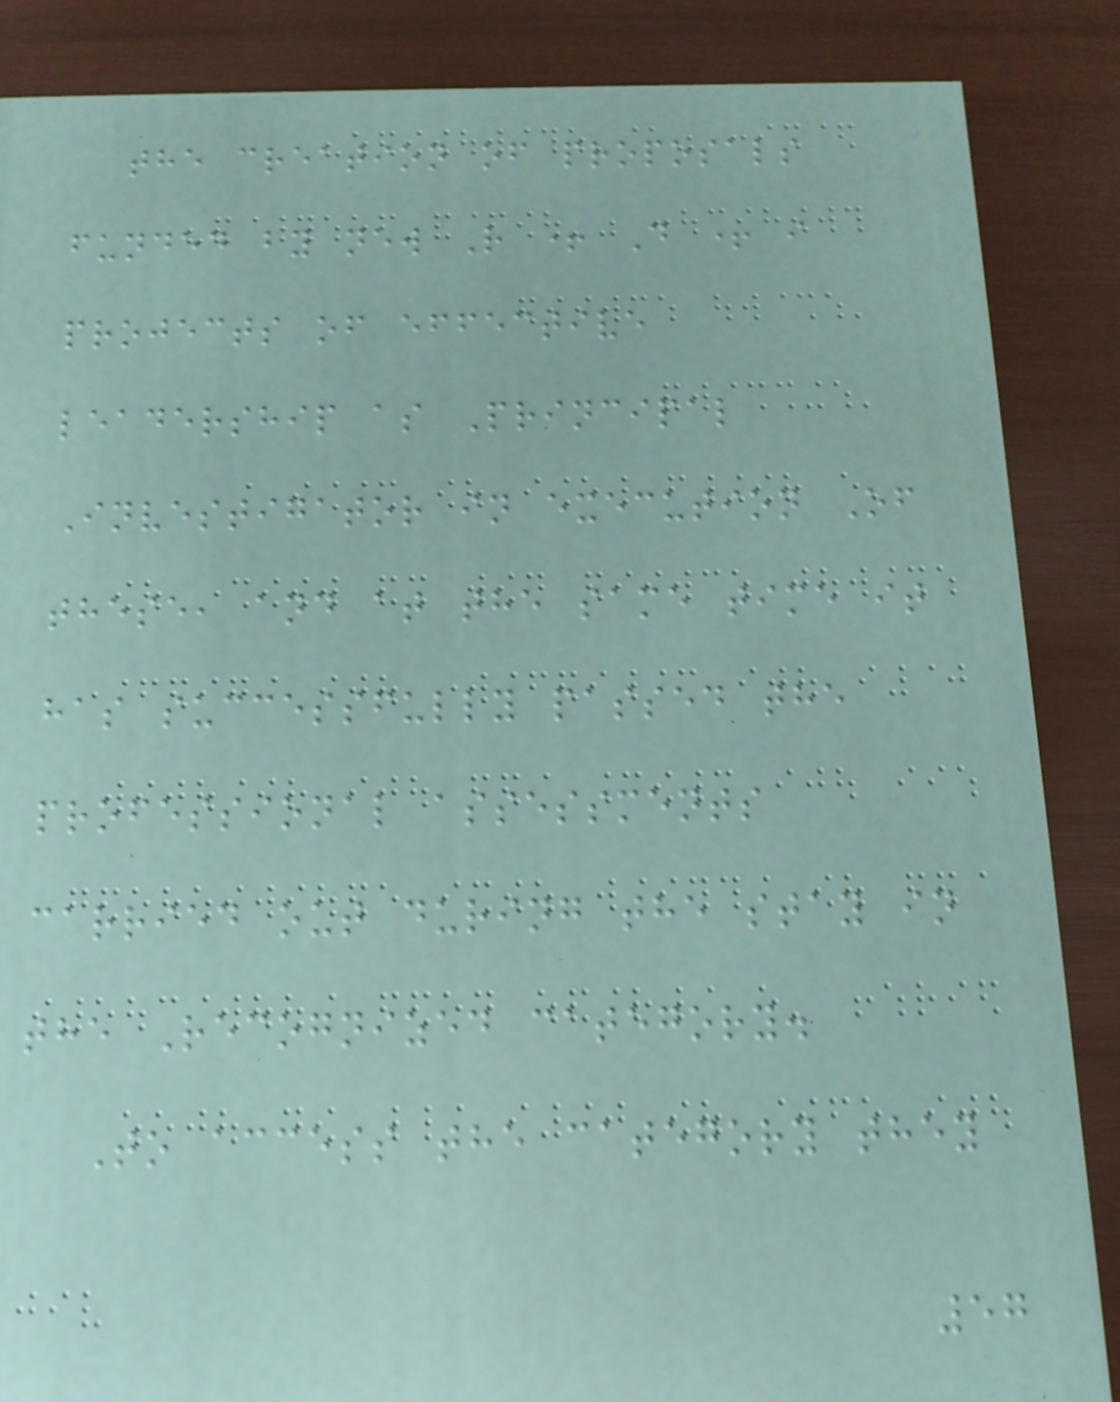the creation of proposals
funded by new R + D + i
projects of effective
leadership as Principal
Investigator in execution Of
these, and at the same time it
has successfully passed the
professional assessments
carried out during the stay in
the Recognized category.
To access the category they
57
